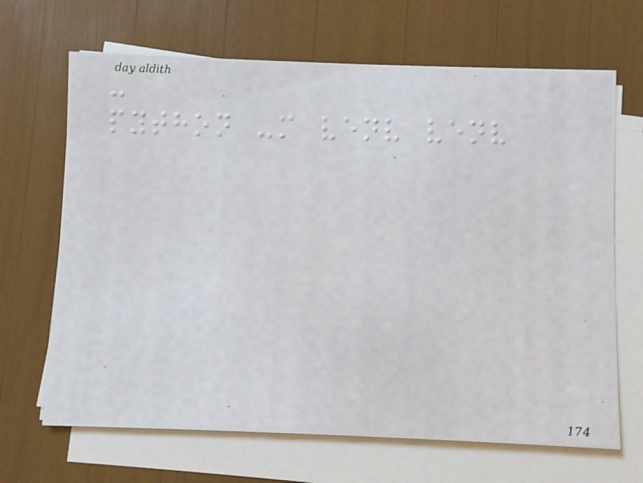-
python -m venv venv
